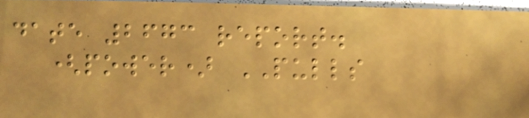date 2673 report.
(power) PULLS
